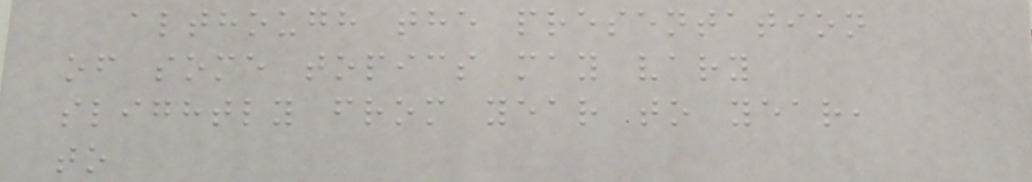although the presentation
of some topics may vary
slightly from year to year,
to
